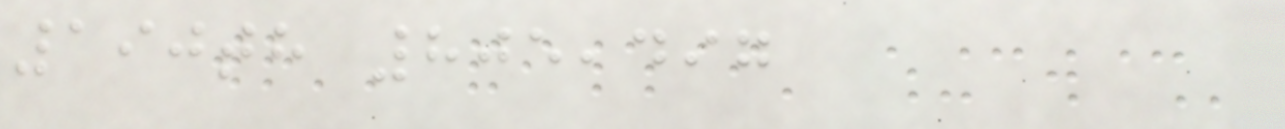190th 805,497
